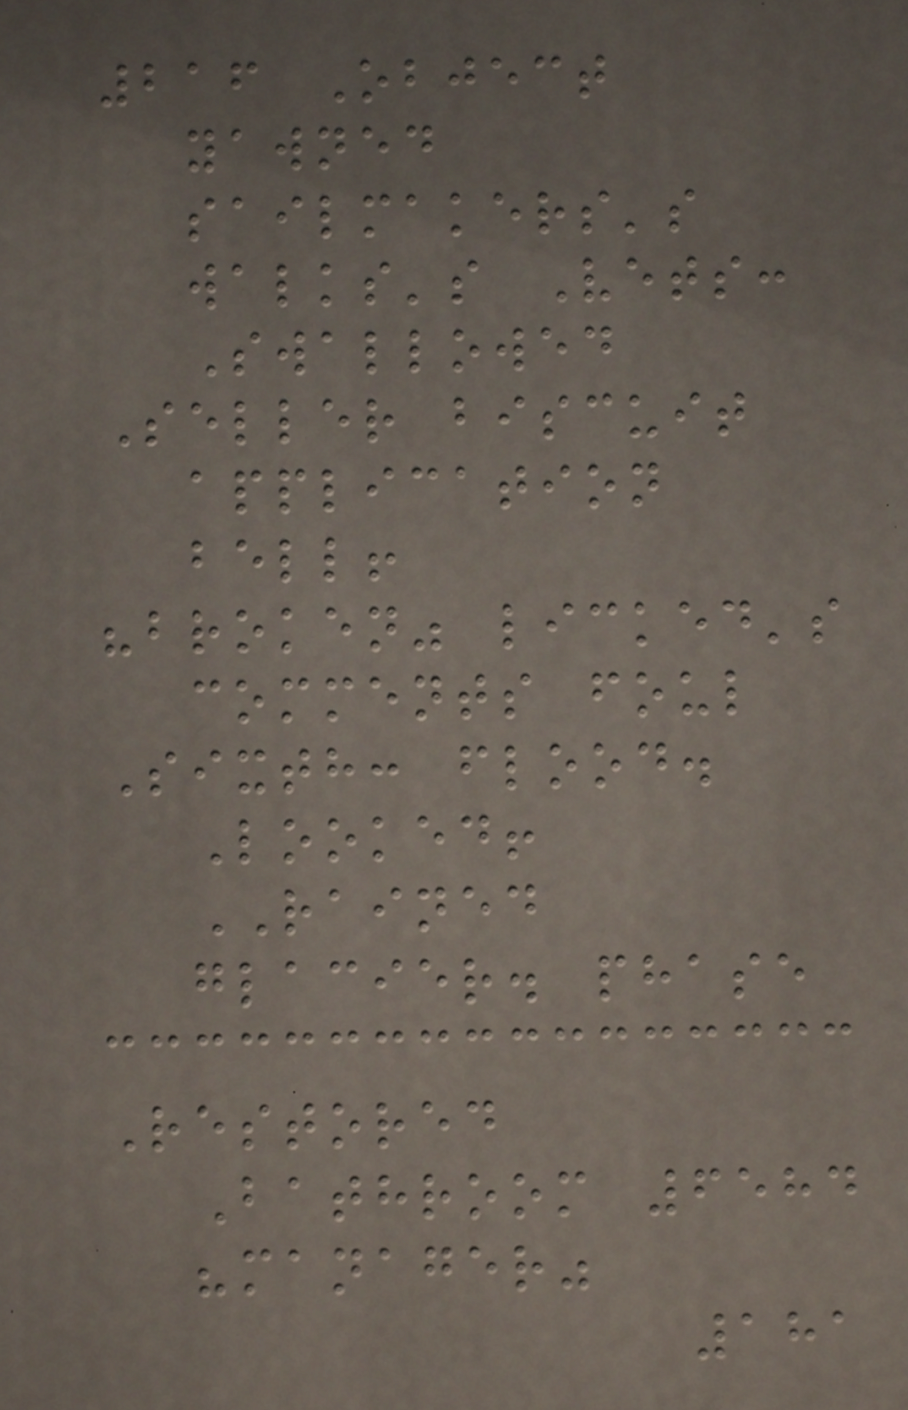216 Object
yawned
sailmakers's
walks's Vets:
Swallowed
Seller biscuit
application
bell!
"broken" licked's
comments foul
Sixth: flood.
Looked!
RAINED
glacier. phase
Restored
Bathroom 6584
"manager"
181
